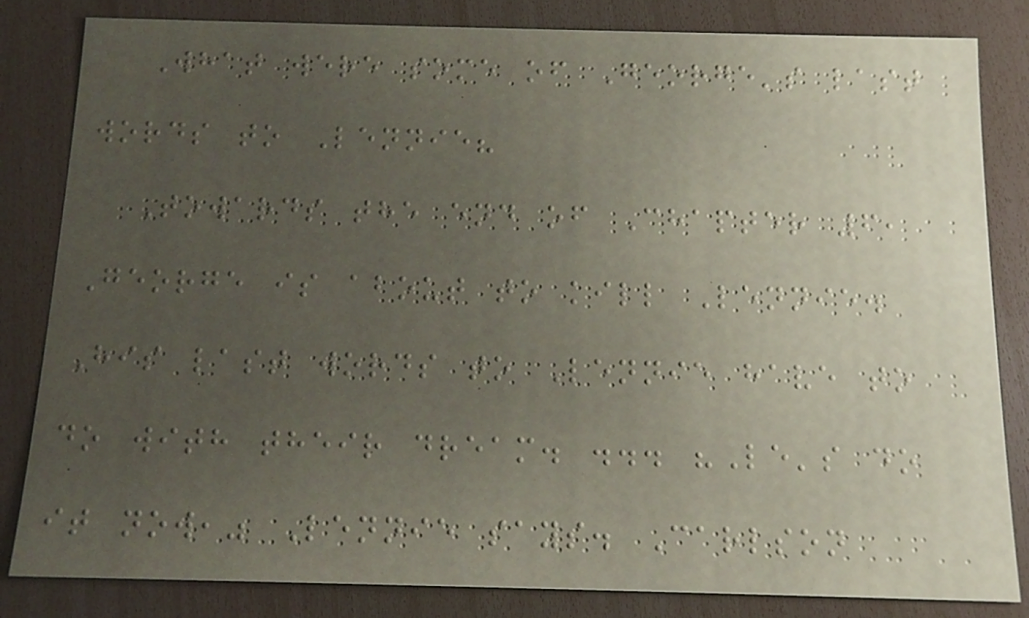What were some of George's last
words to Lennie?
Towards the end of Chapter 6,
George is about to kill Lennie.
His last words to Lennie have to
do with their dream. ... "Le's do
it now," Lennie says. Carlson
